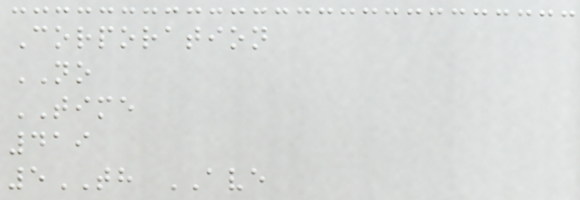Corporation
NO
TIME
419
5TH AVE
